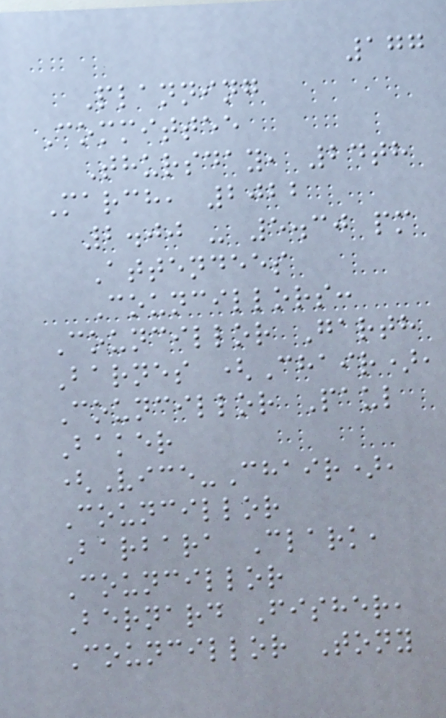177
Planning
Committee
Thursday, 24th
March, 2022
2.00 - 5.30 pm
Attendees
Councillors:
Councillor Garth
Barnes (Chair),
Councillor Paul
Baker
(Vice-Chair),
Councillor
Barbara Clark,
Councillor
Bernard Fisher,
Councillor Tony
